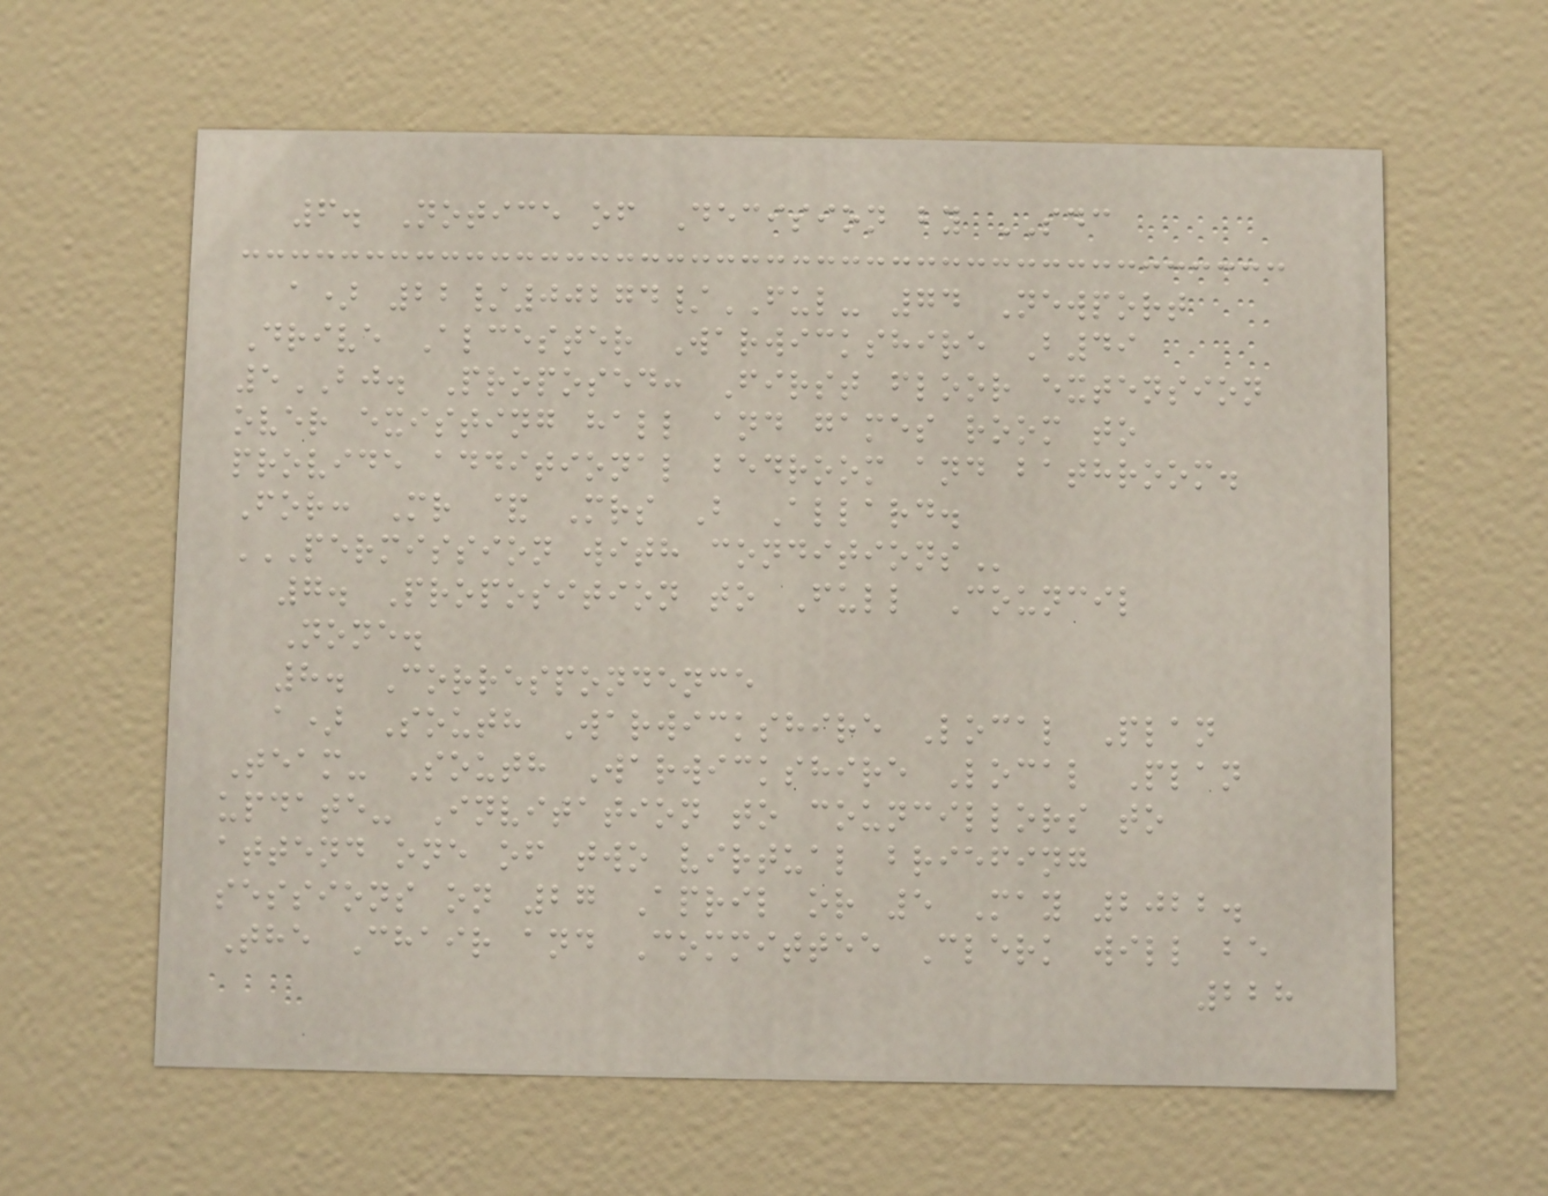6. Notice of Decision by SDC
a) 22/00274/FUL- 74 Newport
Drive Alcester Warwickshire B49
5BJ. Proposed: First floor extension
over existing hall and games room to
provide additional bedroom and bathroom.
For: Mr & Mrs B Allard.
PERMISSION WITH CONDITIONS
7. Proposition to Full Council
None.
8. Correspondence
a) South Warwickshire Local Plan
Team- South Warwickshire Local Plan
update- Invitation to councillors to
attend one of two virtual briefing
sessions on 27 April or 5 May 2022.
The Chair and Committee Clerk will be
228
